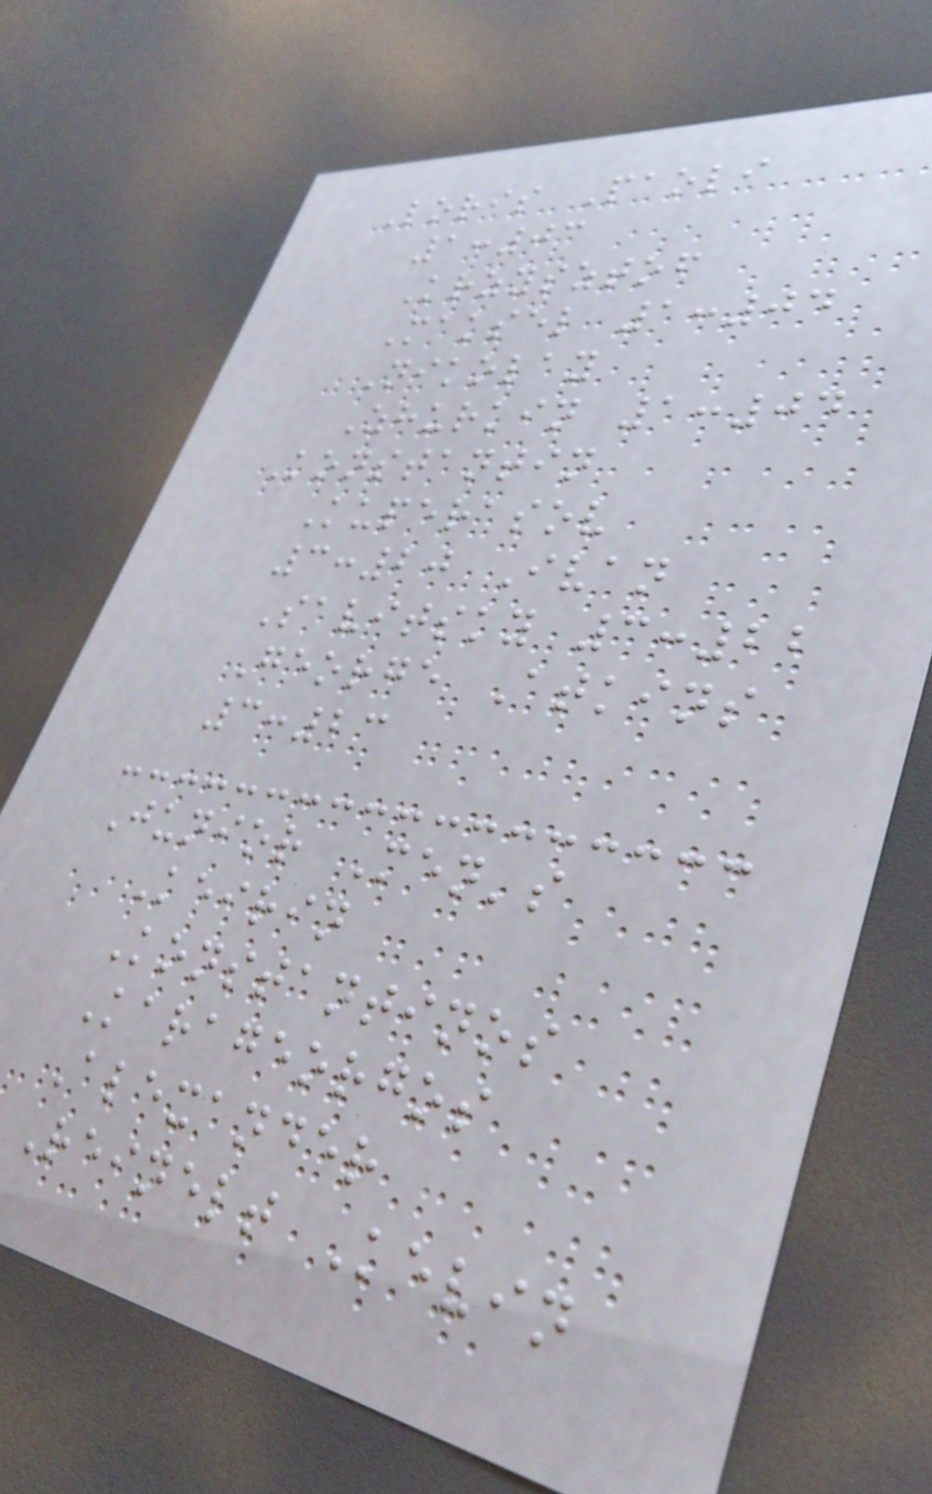Loris Paoli
1:03
Krzysztof
Maksel 1:04
Nikolay
Zhurkin 1:04
Konstantin
Kuperasov
3:20 Ivan
Savitsky 3:22
George Atkins
3:23
Junior Men's
Keirin
Konstantinos
Karageorgos
Alexander
Reinelt Kevin
